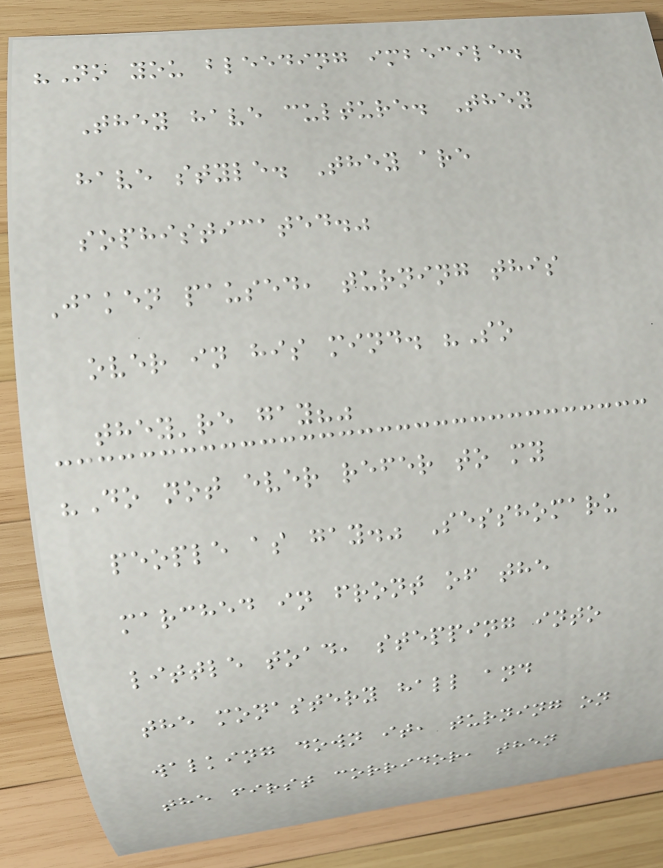"No you bleeding imbecile.
They have culture. They
have style. They are
sophisticated."
Jaken paused, turning this
over in his mind. "So
they're gay?"
"Do not ever refer to my
people as gay." Sesshomaru
marched in front of the
little toad, stepping into
the monastery hall and
walking down it, turning on
the first corridor, then
